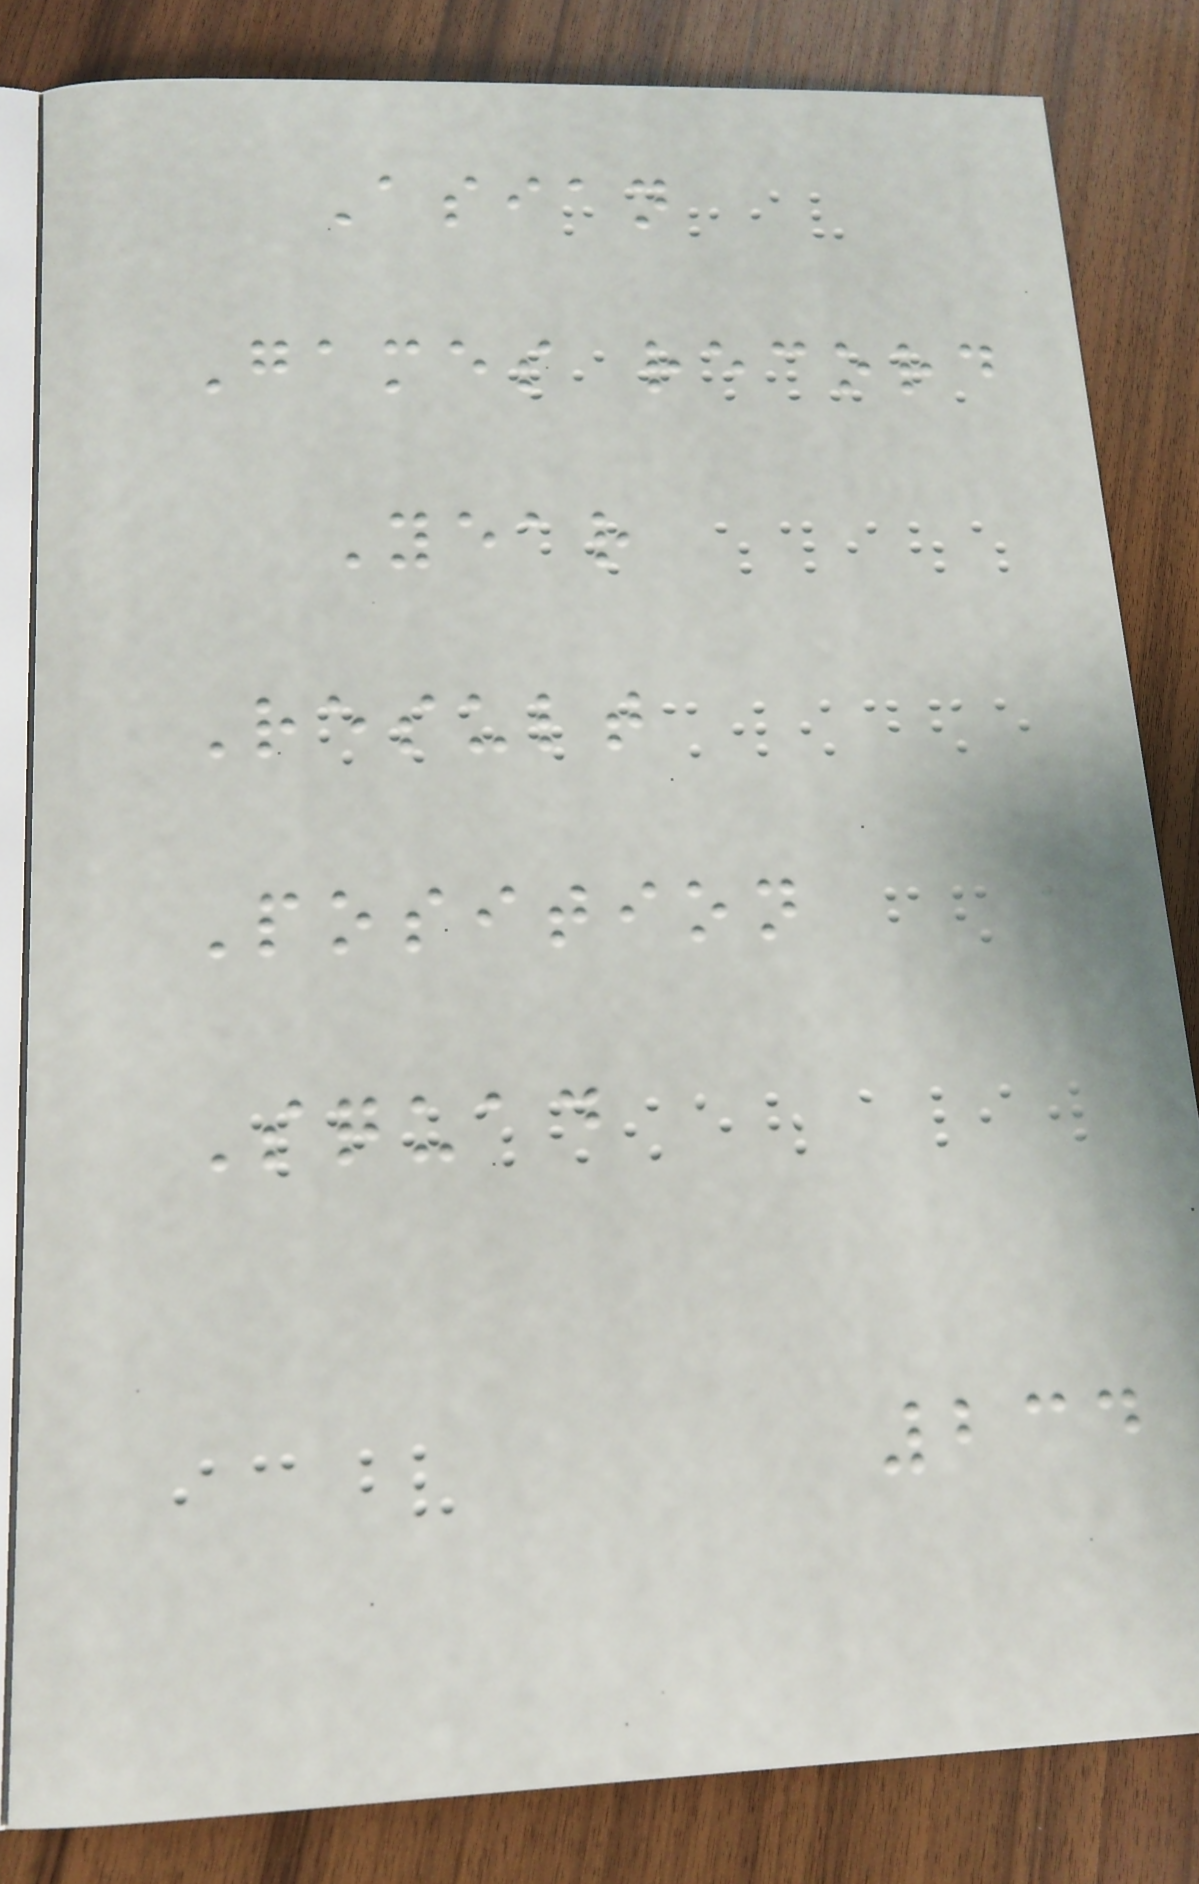Asian
Games record
Year
Result
Position
Squad
234
